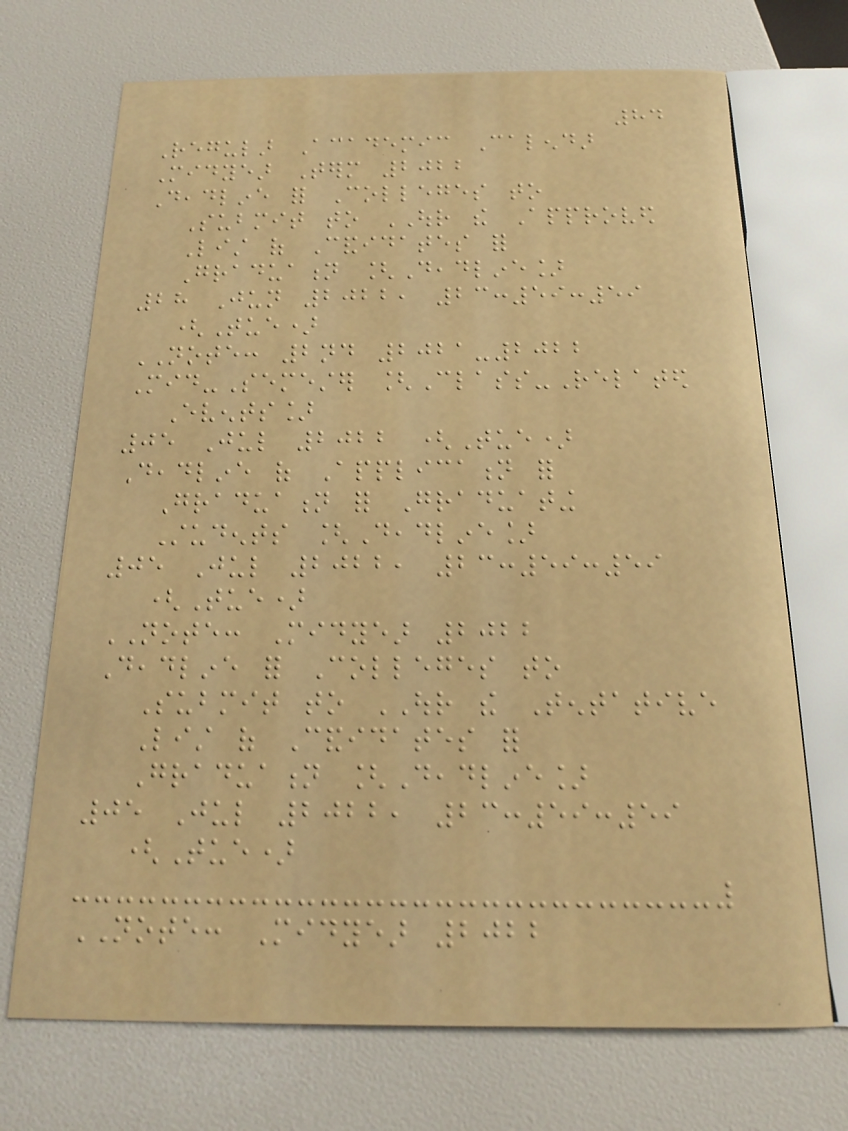84
Regular Academic Calendar
Midyear Term 2022
Deadline for Colleges to
Submit to OUR the Approved
List of Candidates for
Graduation [Deadline]
28 Jun 2022, 23:59:59
(Tue)
NOTE: 2nd 2021-2022
Mid-Semester [Class-Related
Events]
05 Jul 2022 (Tue)
Deadline of Application for
Graduation for Graduating
Students [Deadline]
05 Jul 2022, 23:59:59
(Tue)
NOTE: Midyear 2022
Deadline for Colleges to
Submit to OUR the Tentative
List of Candidates for
Graduation [Deadline]
05 Jul 2022, 23:59:59
(Tue)
NOTE: Midyear 2022
